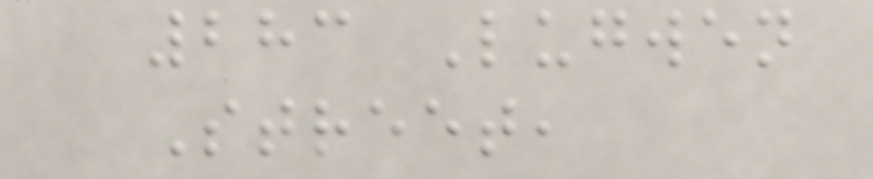283 Lugwen
Street,
